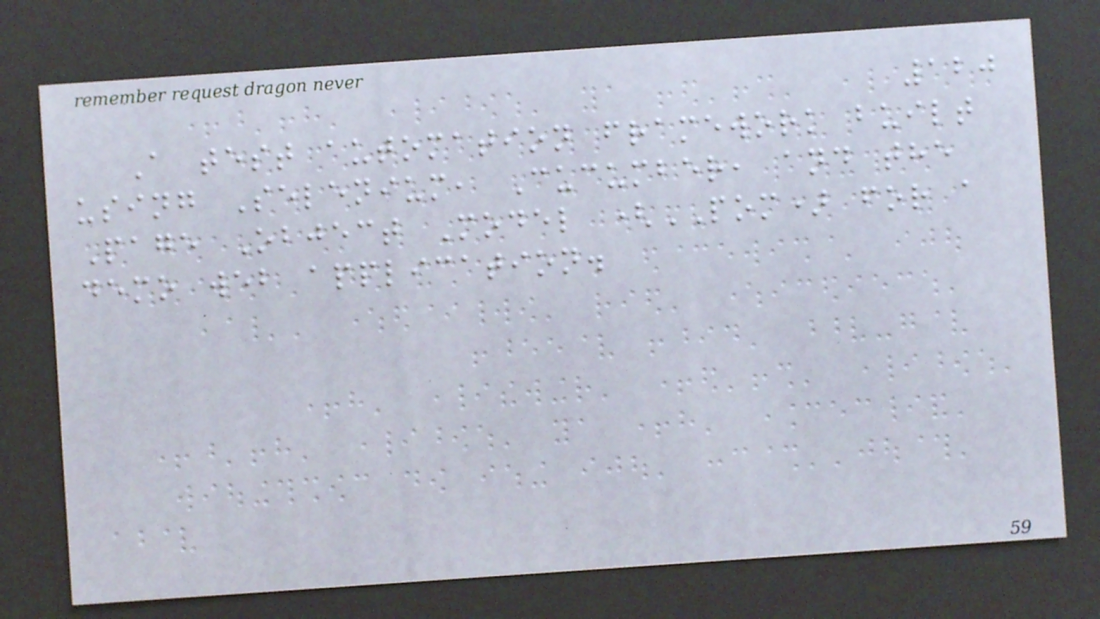120
A test automation framework built
using Selenium, Cucumber, and the
Page Object Model (POM) for a
demo web application.
